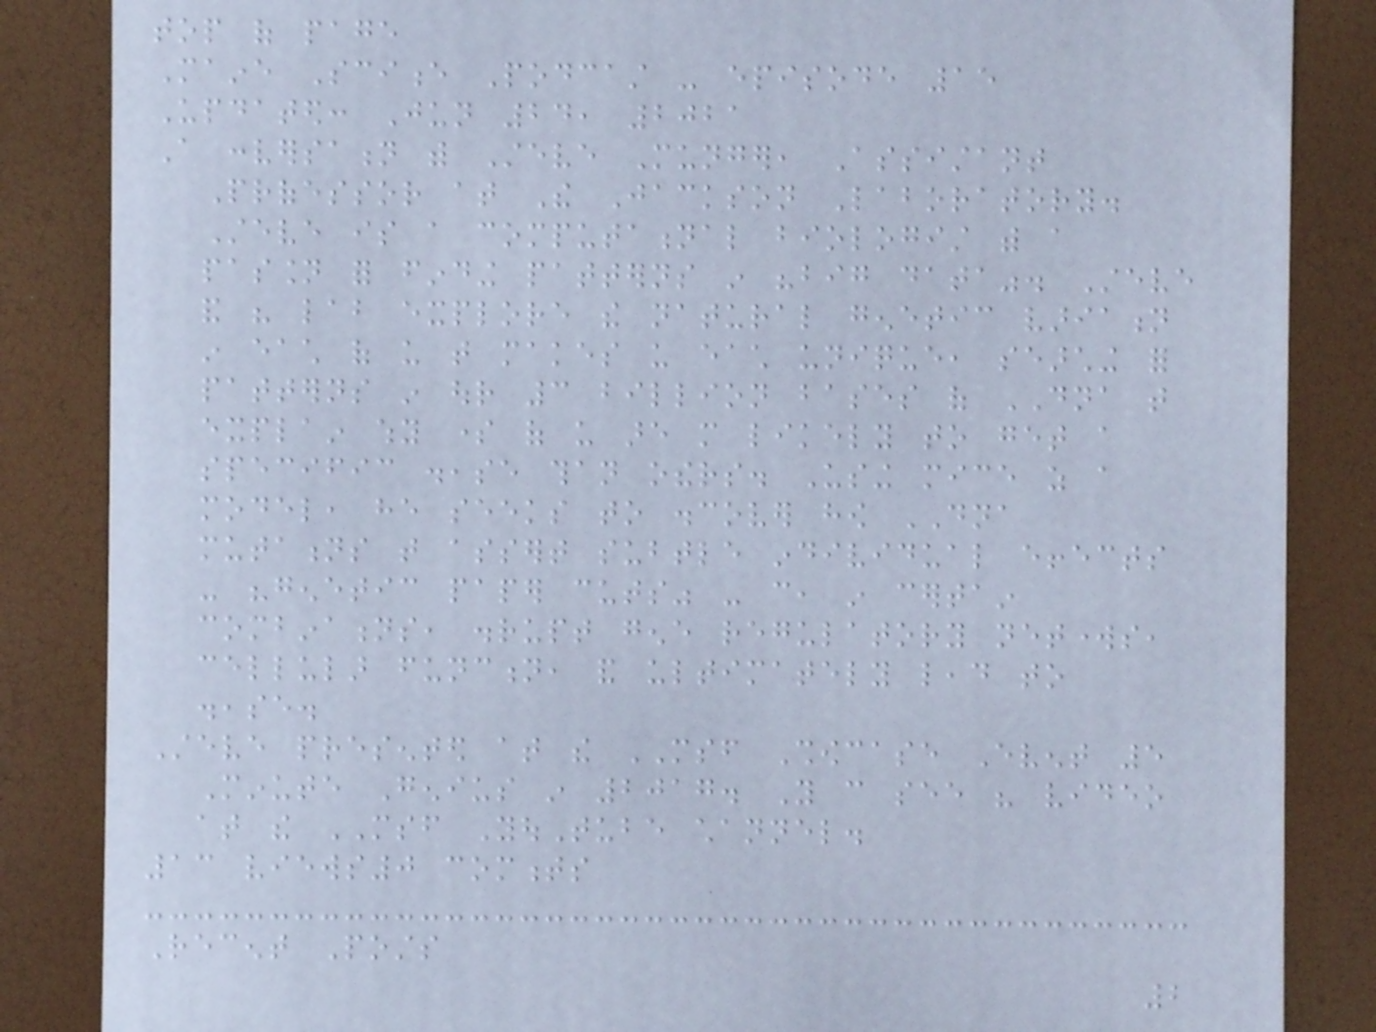top of page
Maine Science Podcast - episode 15
Updated: Jun 24, 2021
A conversation with Steve Munger, Assistant
Professor at The Jackson Laboratory.
Steve is a computational biologist with a
passion for finding patterns in "big data". Steve
and his lab explore the natural genetic variation
in each of us that makes us each unique, searching for
patterns in our 3 billion bases of DNA that
explain why some of us are more likely to get a
specific disease than others. Using mice as a
model, he seeks to discover how DNA
mutations that assert subtle individual effects
- "genetic paper cuts" - can, in certain
combinations, disrupt gene regulatory networks,
cellular function, and ultimately lead to
disease.
Steve presented at the MSF Showcase Event 5
Minute Genius in 2017. You can see his video
at the MSF YouTube channel.
13 views0 comments
Recent Posts
2
